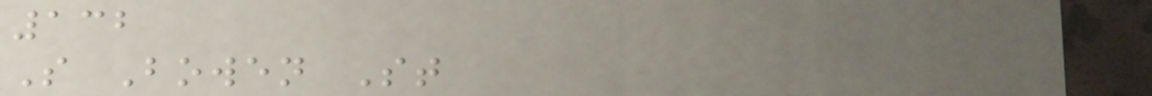132
S Bowen St
